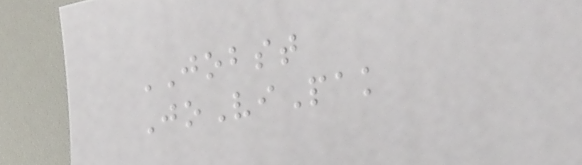JOBST
JoViPak
